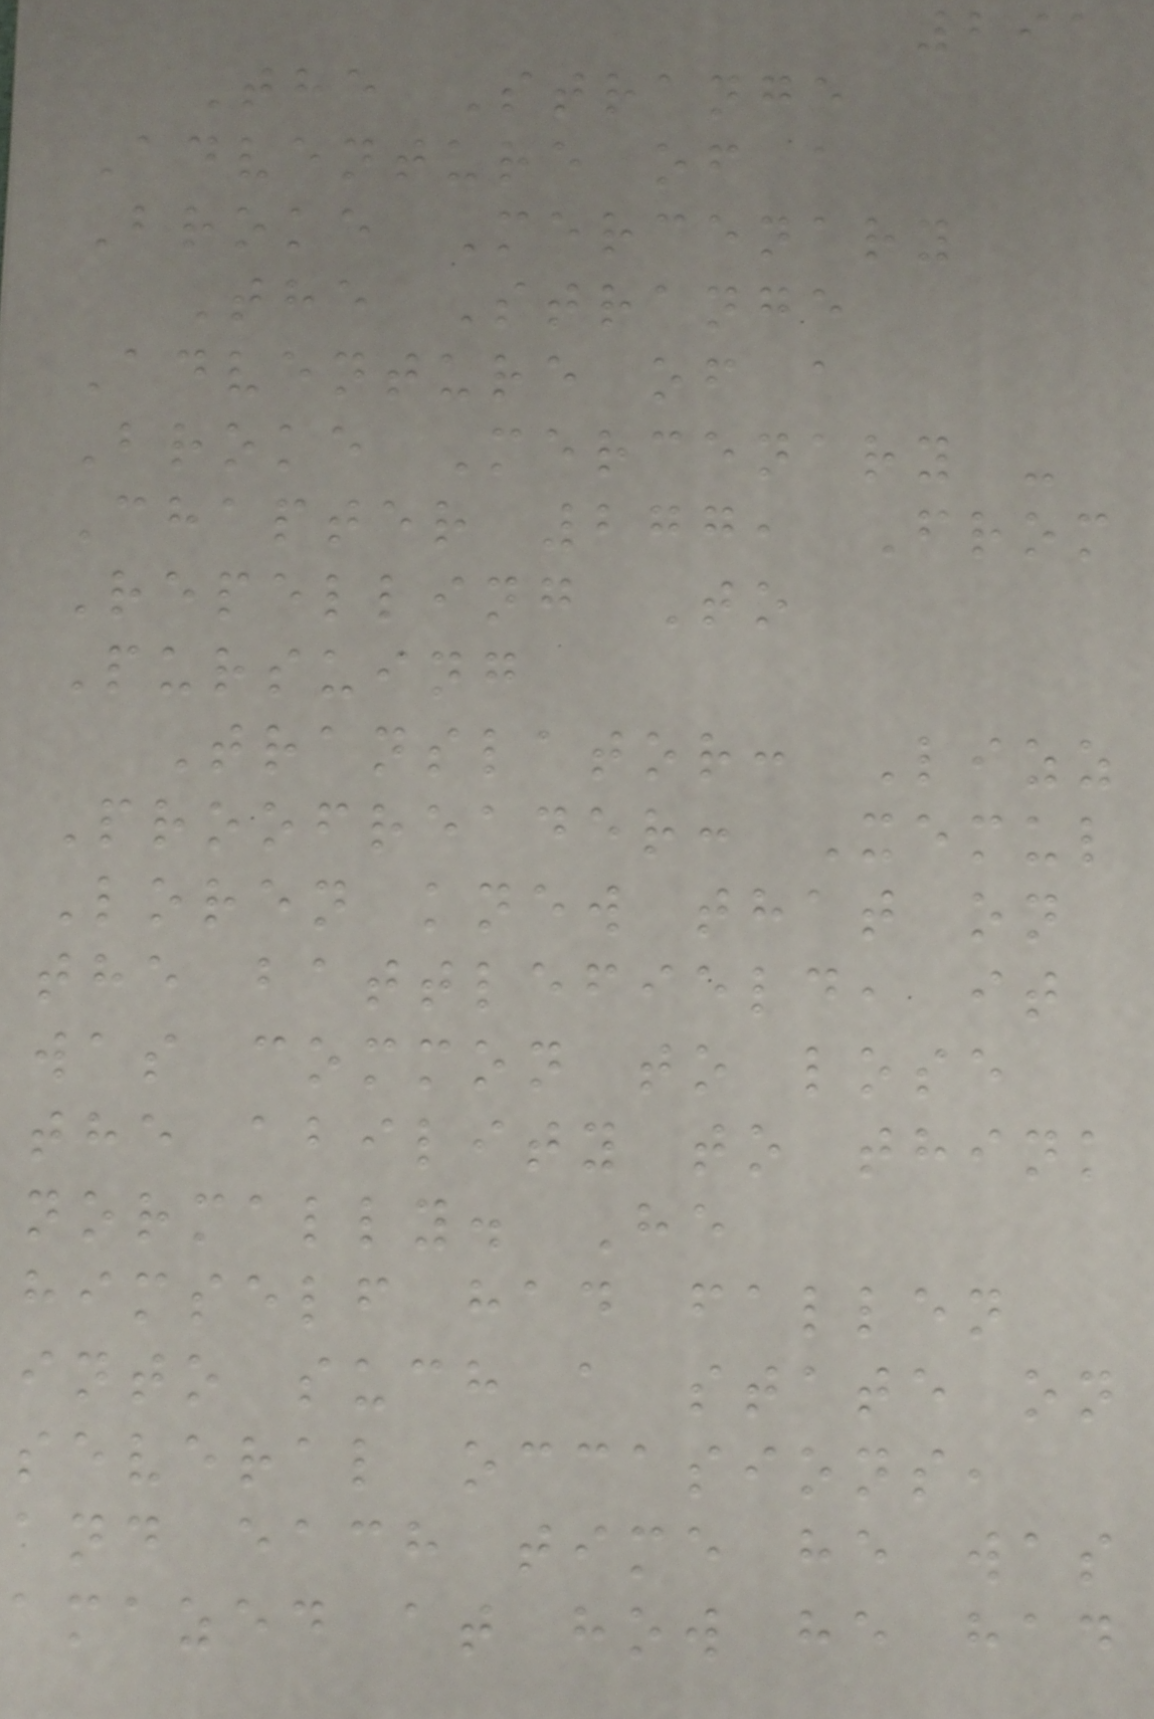291
The Strange
Adventure of a
Broke Mercenary
The Strange
Adventure of a
Broke Mercenary -
Chapter 277, From
Repelling To
Pursuing
Translator: Lizz
Proofreader: Xemul
Loren knew that on
the battlefield, it
was common to lose
the ability to think
normally. He
himself had fallen
into such a state on
several occasions,
and each time he was
amazed at how he had
